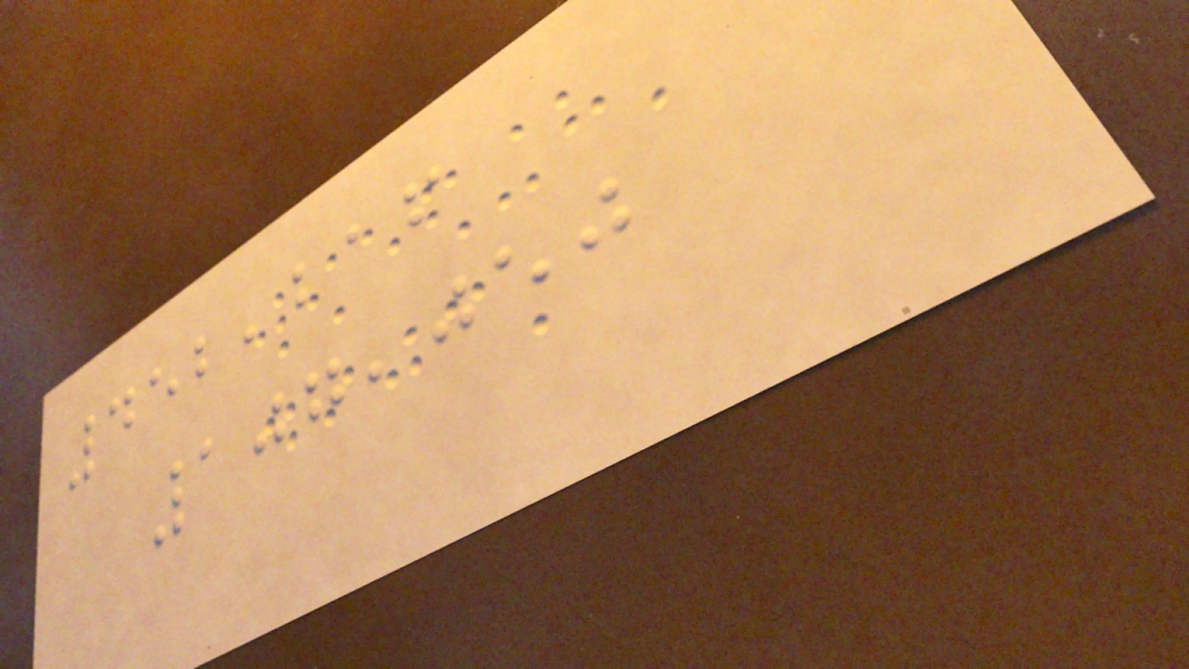452,216
107,050
